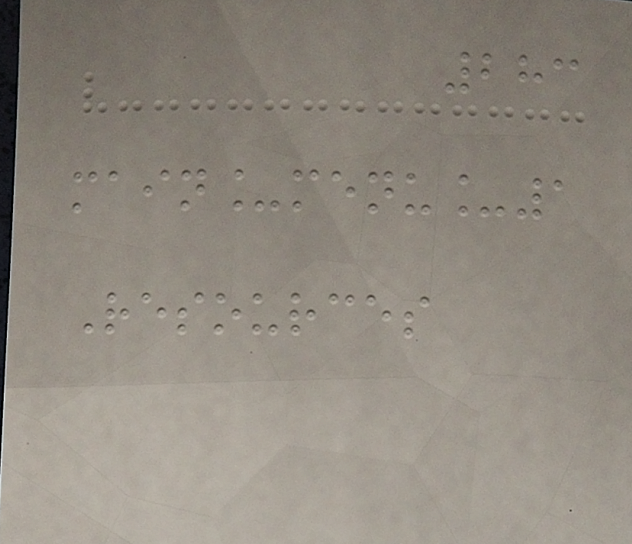283
main_menu_1
Resources
